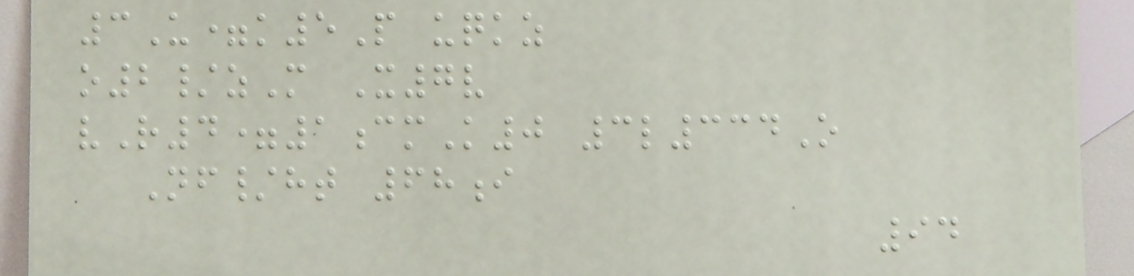3U=k5P uqkz
o2/zM X7v
vR4=1cmK0 3l334O
Nf/ht 68i
94
